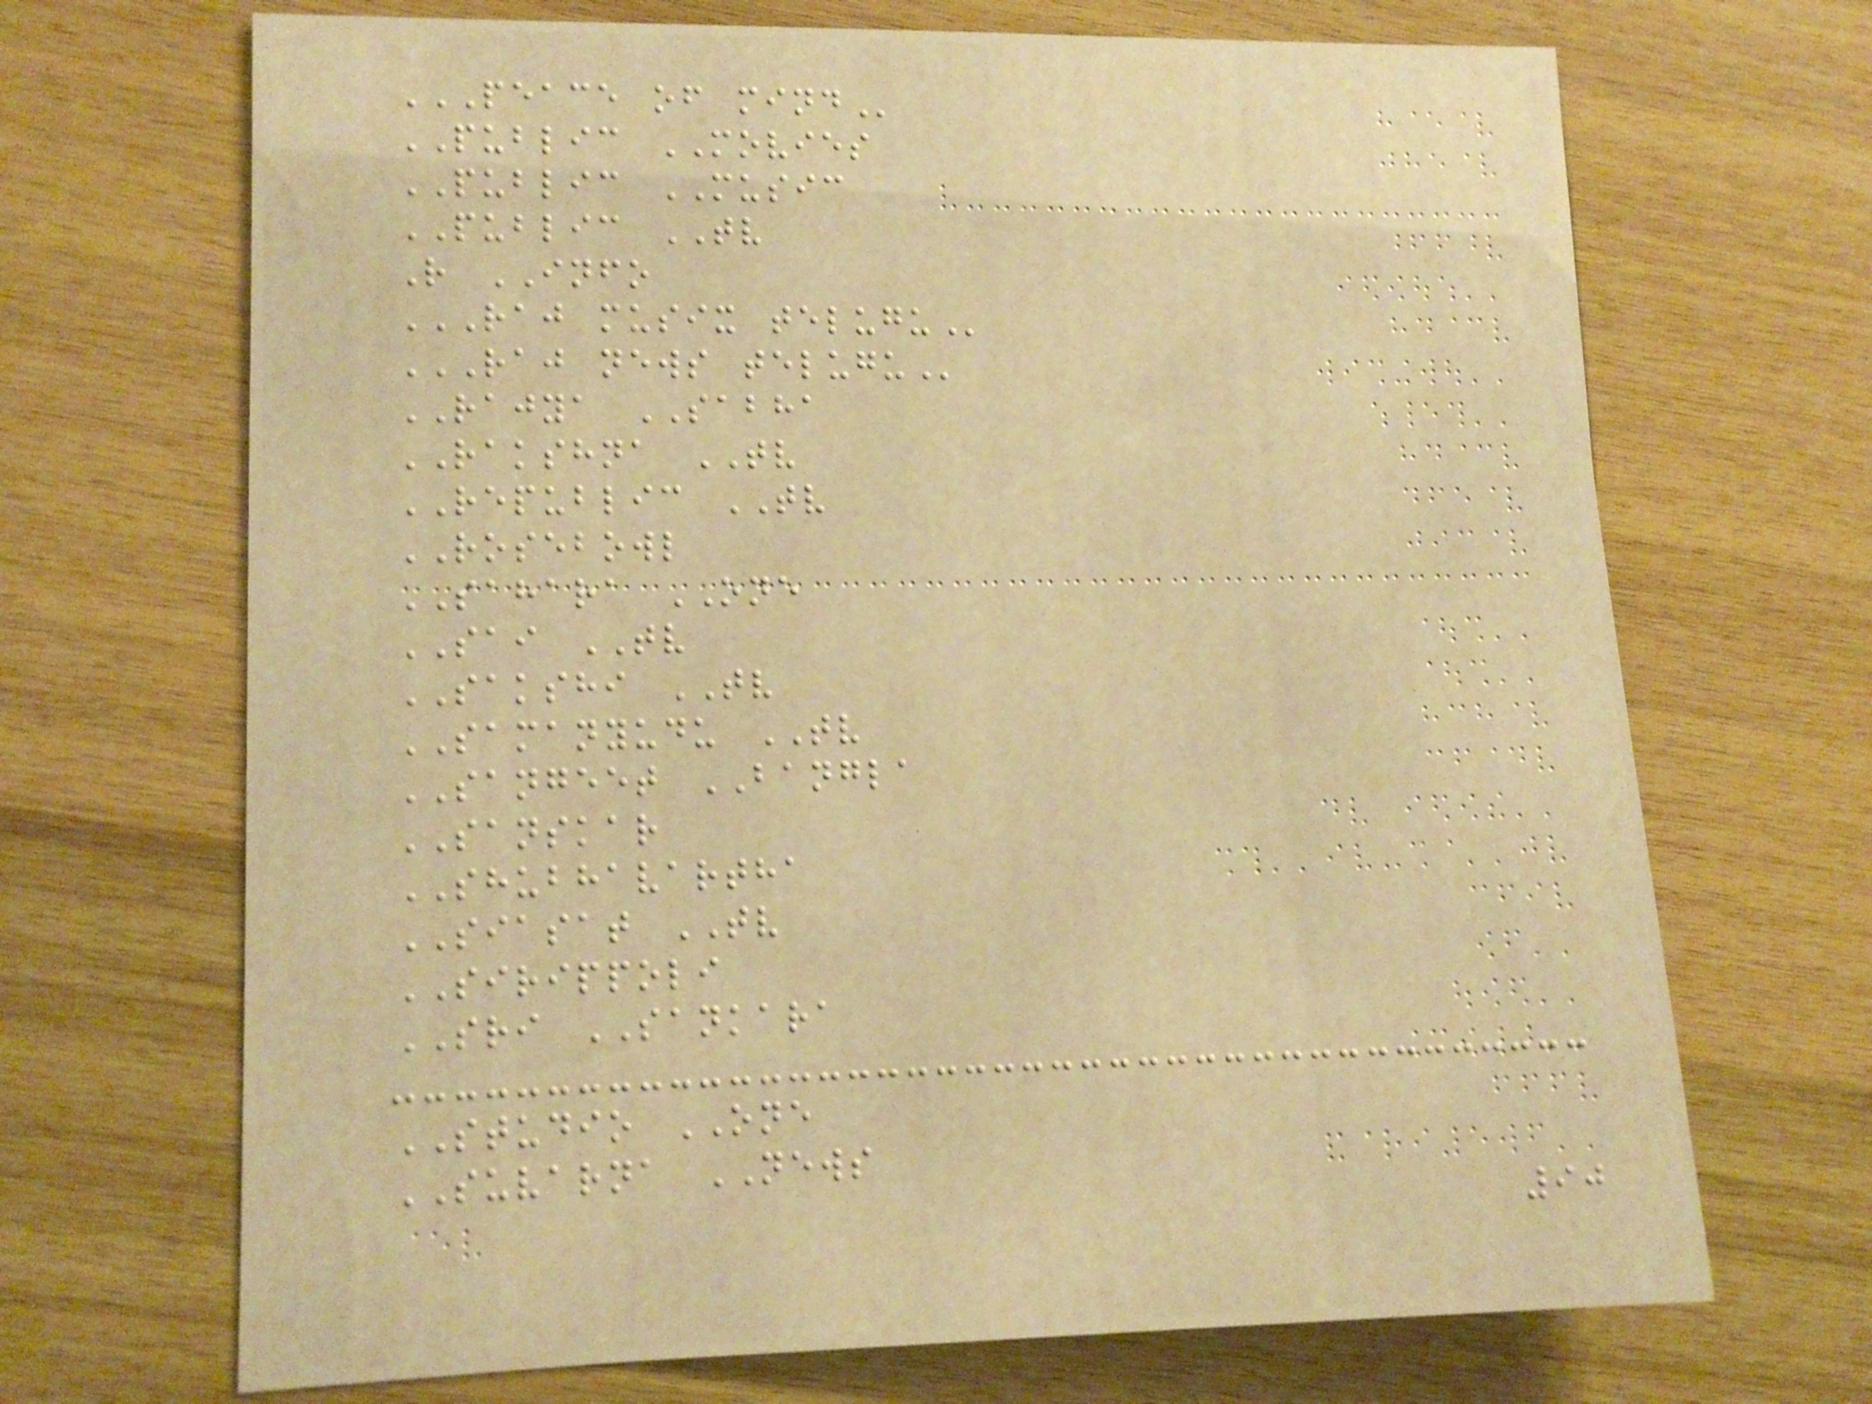PEACE OF MIND
PUBLIC MOVIES
PUBLIC MUSIC
PUBLIC TV
R INFO
RAJ MUSIX TELUGU
RAJ NEWS TELUGU
RAJYA SABHA
RAKSHNA TV
REPUBLIC TV
ROSEBOWL
SAHARA ONE
SAI TV
SAKSHI TV
SAMANYUDU TV
SANGEET BANGLA
SANSKAR
SHUBHAVARTHA
SIASAT TV
SIRIPPOLI
SRI SANKARA
STUDIO ONE
SUVARNA NEWS
90
